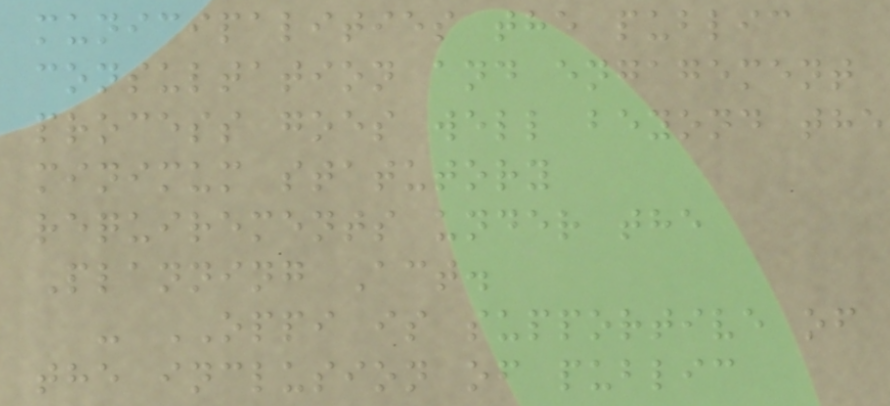municipalities the public
consultation and engagement
process goes well beyond the
minimum statutory
requirements under the
Planning Act.
- OPPI is supportive of
the inclusion of public
